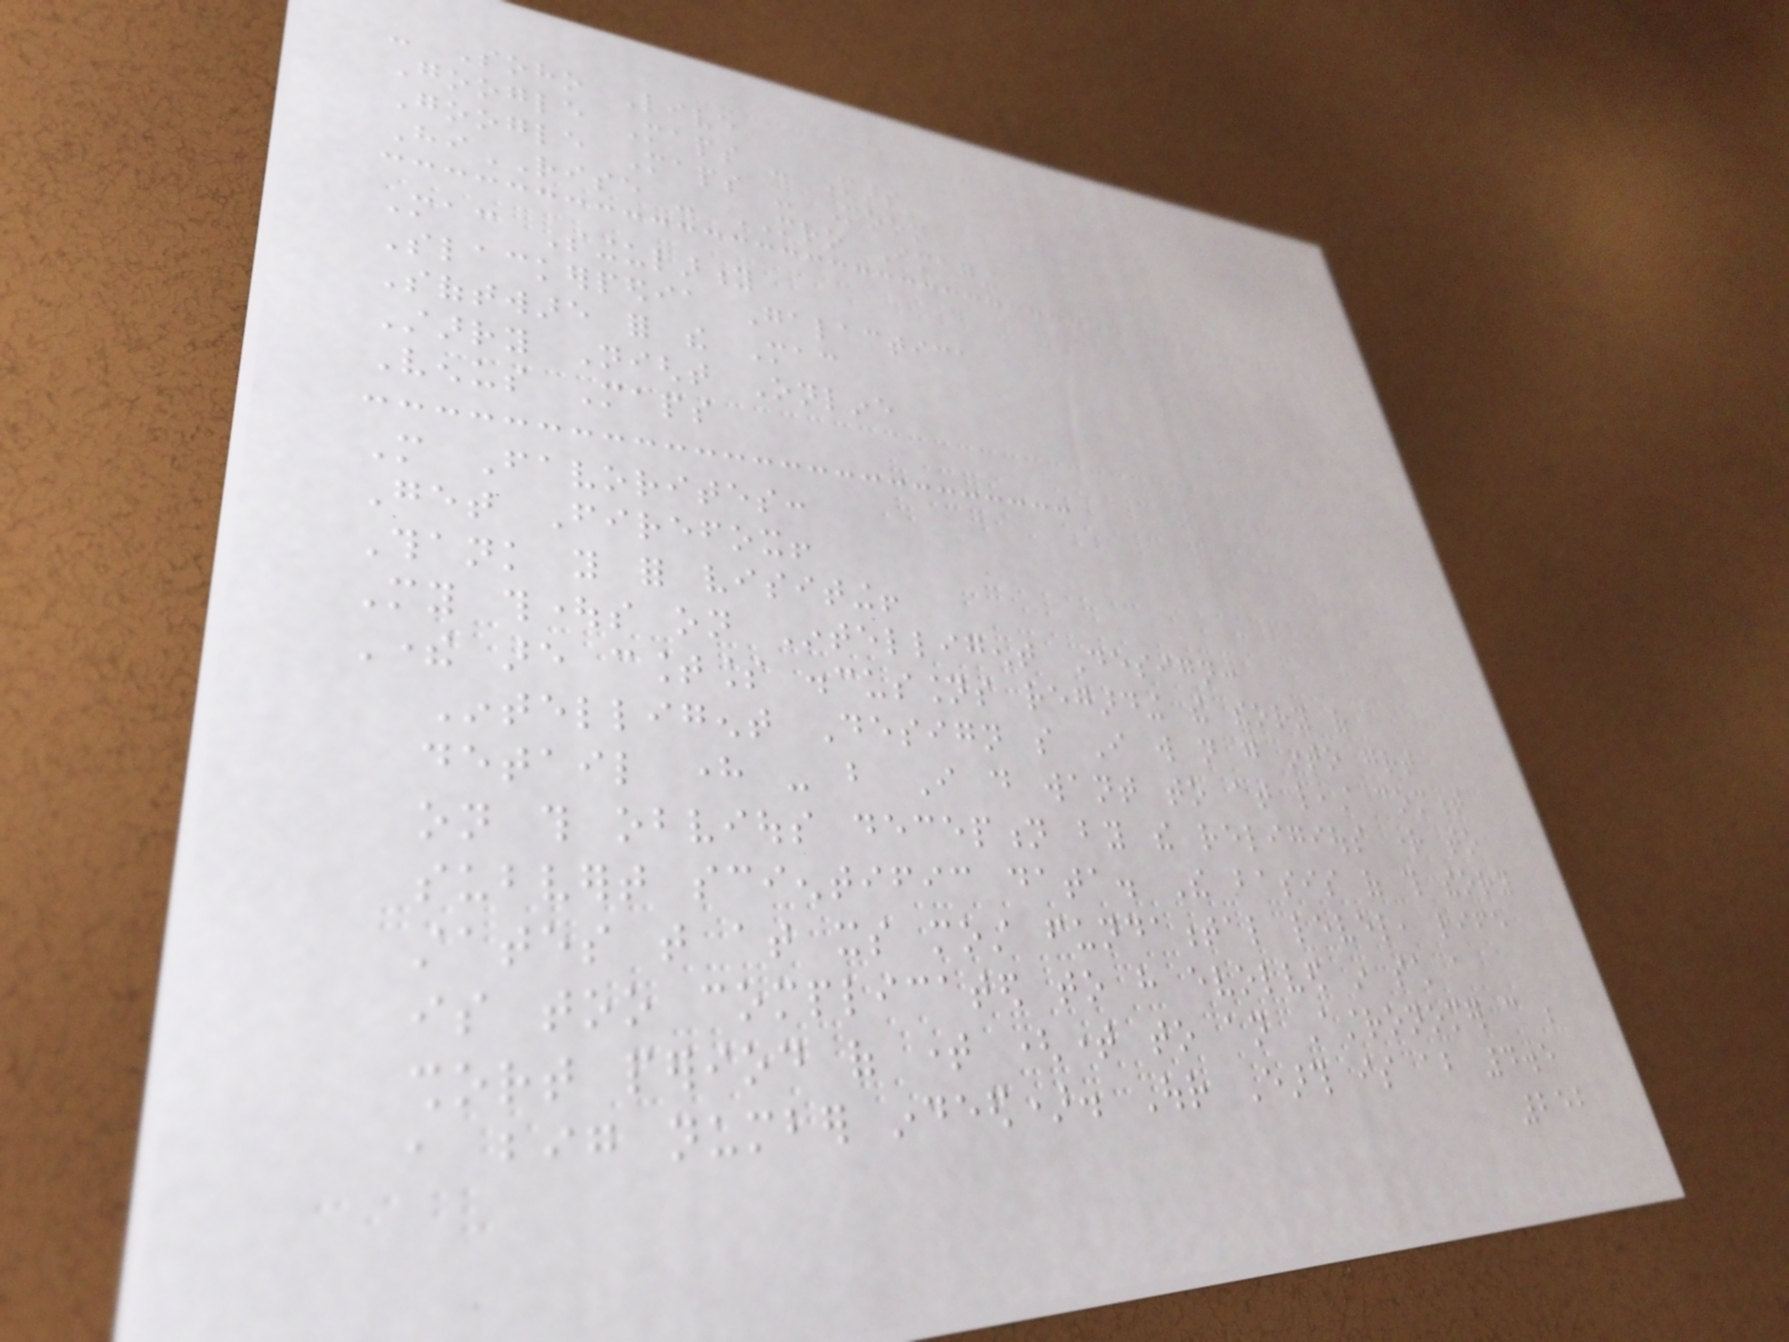- Soho Live
Google Maps - Mars
Google Maps - Moon
HiRISE - MRO Imaging
Mac Singularity
Slackerpedia Galactica
Software for the Mac
Starry Night Online
Venus Maps
More Favorites:
Get Firefox!
Thank you for visiting!
My thoughts on Intelligent Design:
There are countless discussions regarding the theory of
Intelligent Design so I will not go into great
detail here - but I do want to at least comment
on this obvious deception by the religious right to
subvert scientific data. The basis of this theory
states that at its most fundamental level, life
is too complicated to have evolved in such a
short period of time (time to an Astronomer can be
a big number indeed). Our Earth is about 4.5
252
